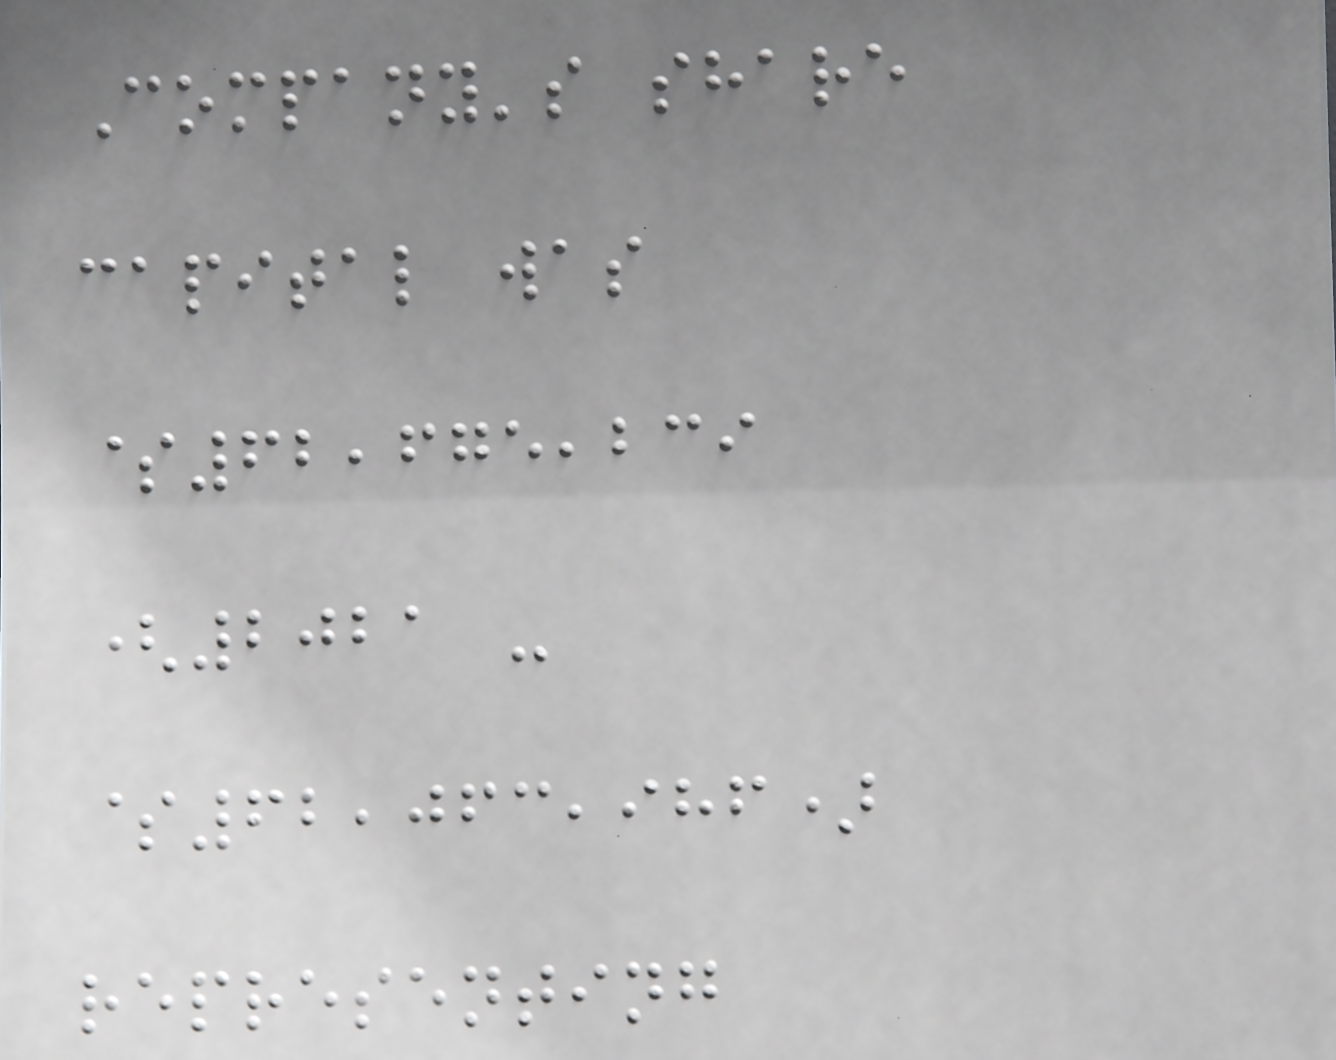Company's share
capital was
$62,675,239
(2021 -
$62,063,986)
representing
